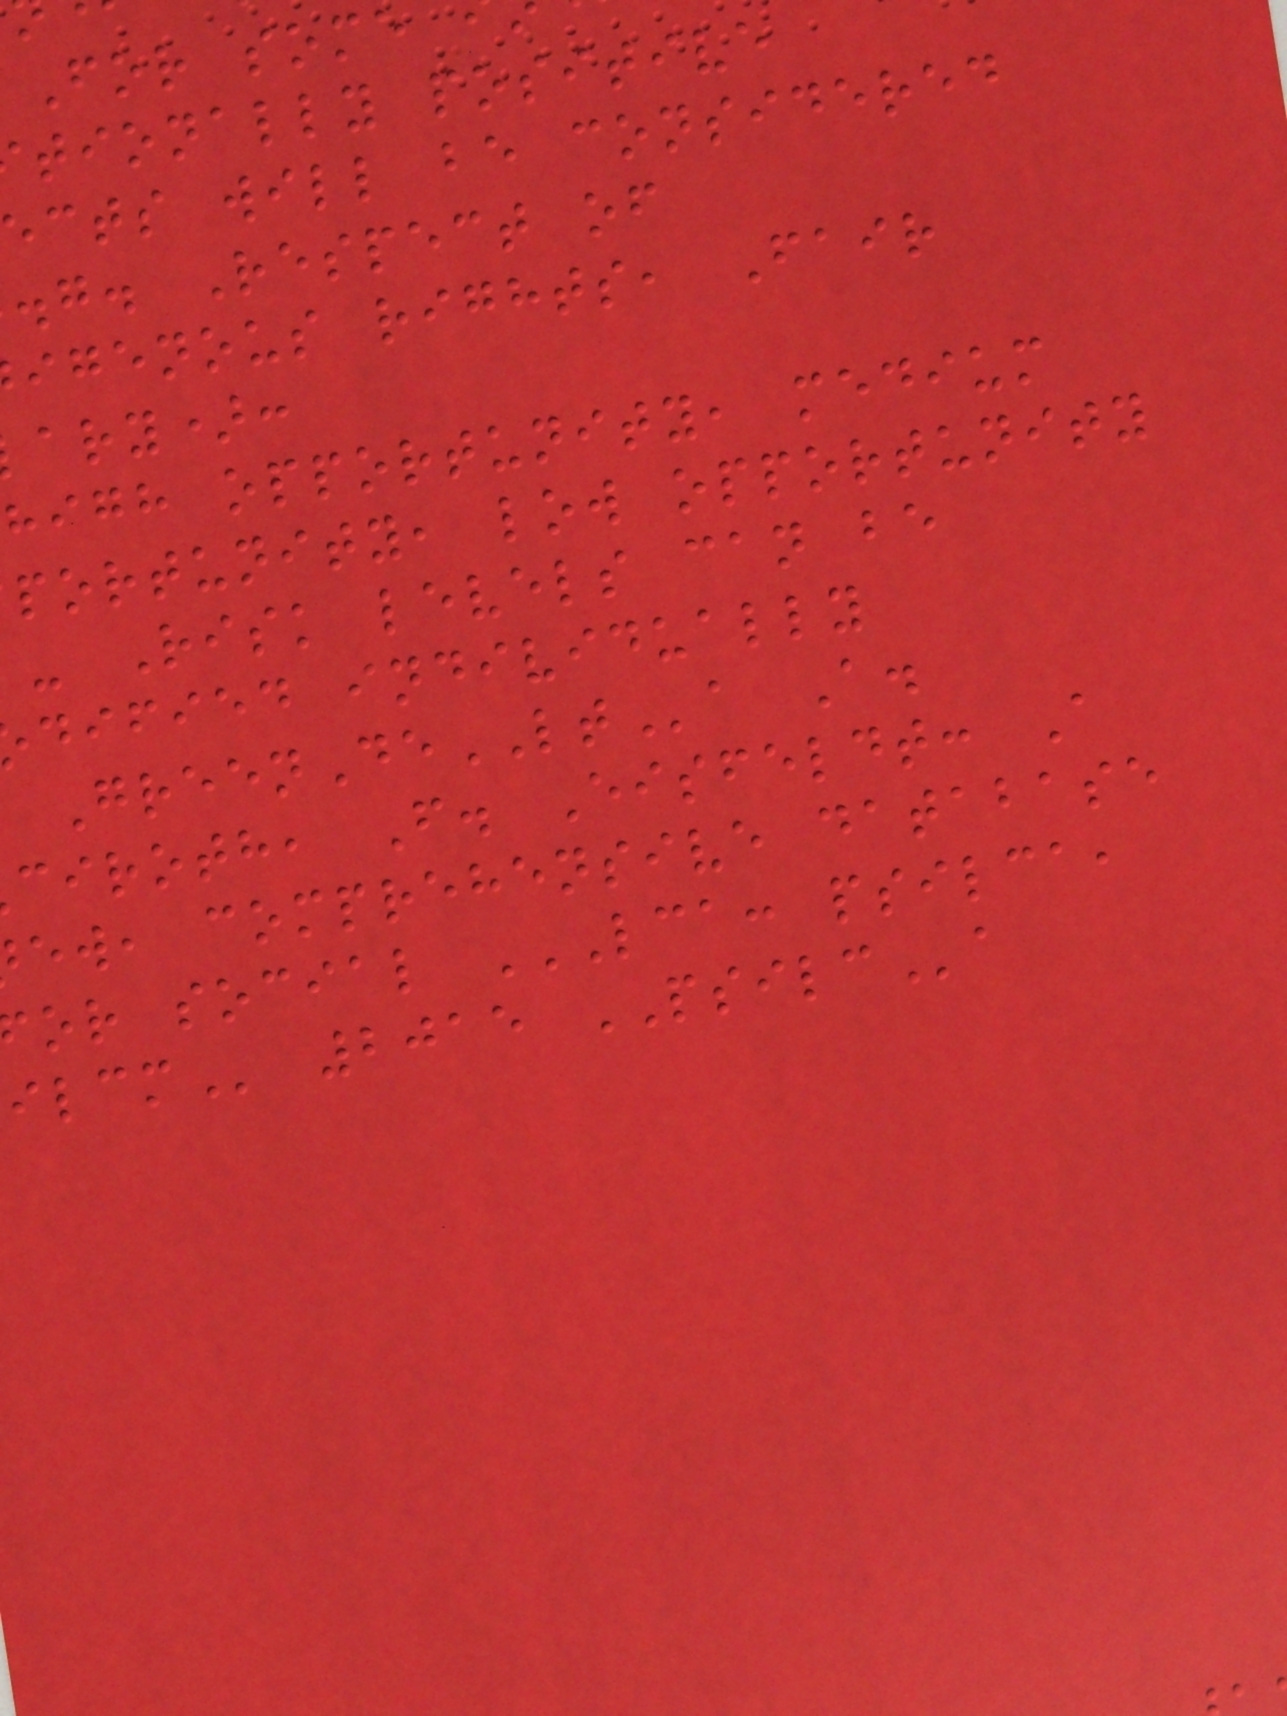For some
tionally positive
ects will be considered
.g. Respect of
igenous rights, Fair
ary):
high opportunity, medium
portunity, low opportunity
- Risk levels can be
dified individually
GreenDeLTa A.
ciroth, F. Eisfeldt: A
ew, comprehensive database
2015 PSILCa
